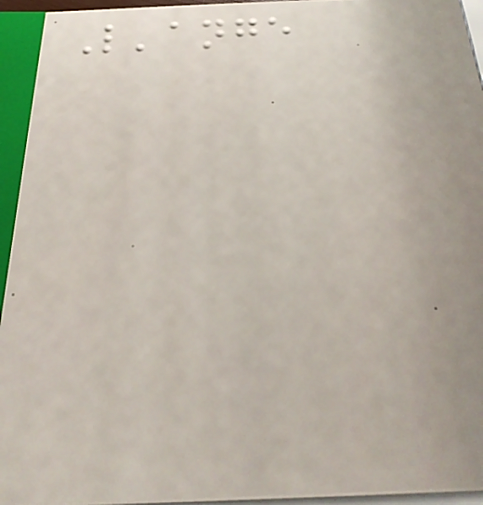L'ange
